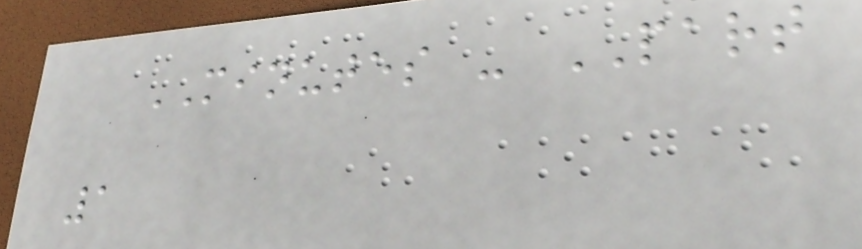MINUTES - PART
1
